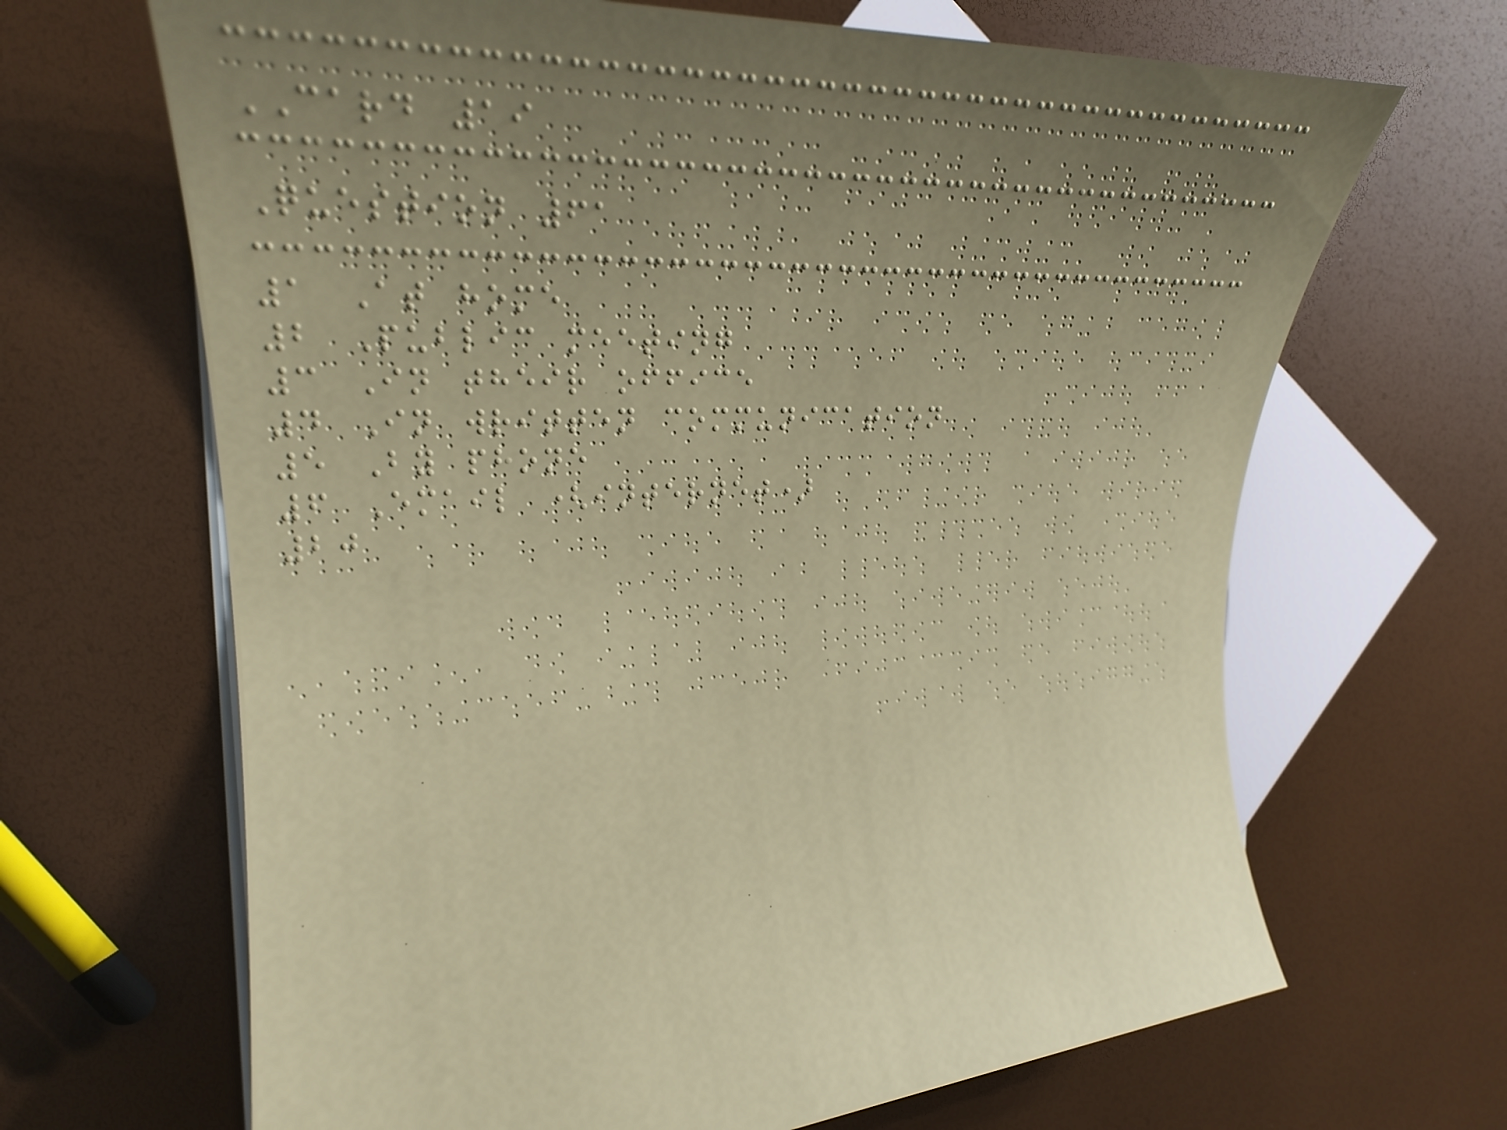CARD 19
Question 61
1 At home
2 Public meeting
3 In their office
4 In written communication
5 By phone
6 Email (internet)
20
